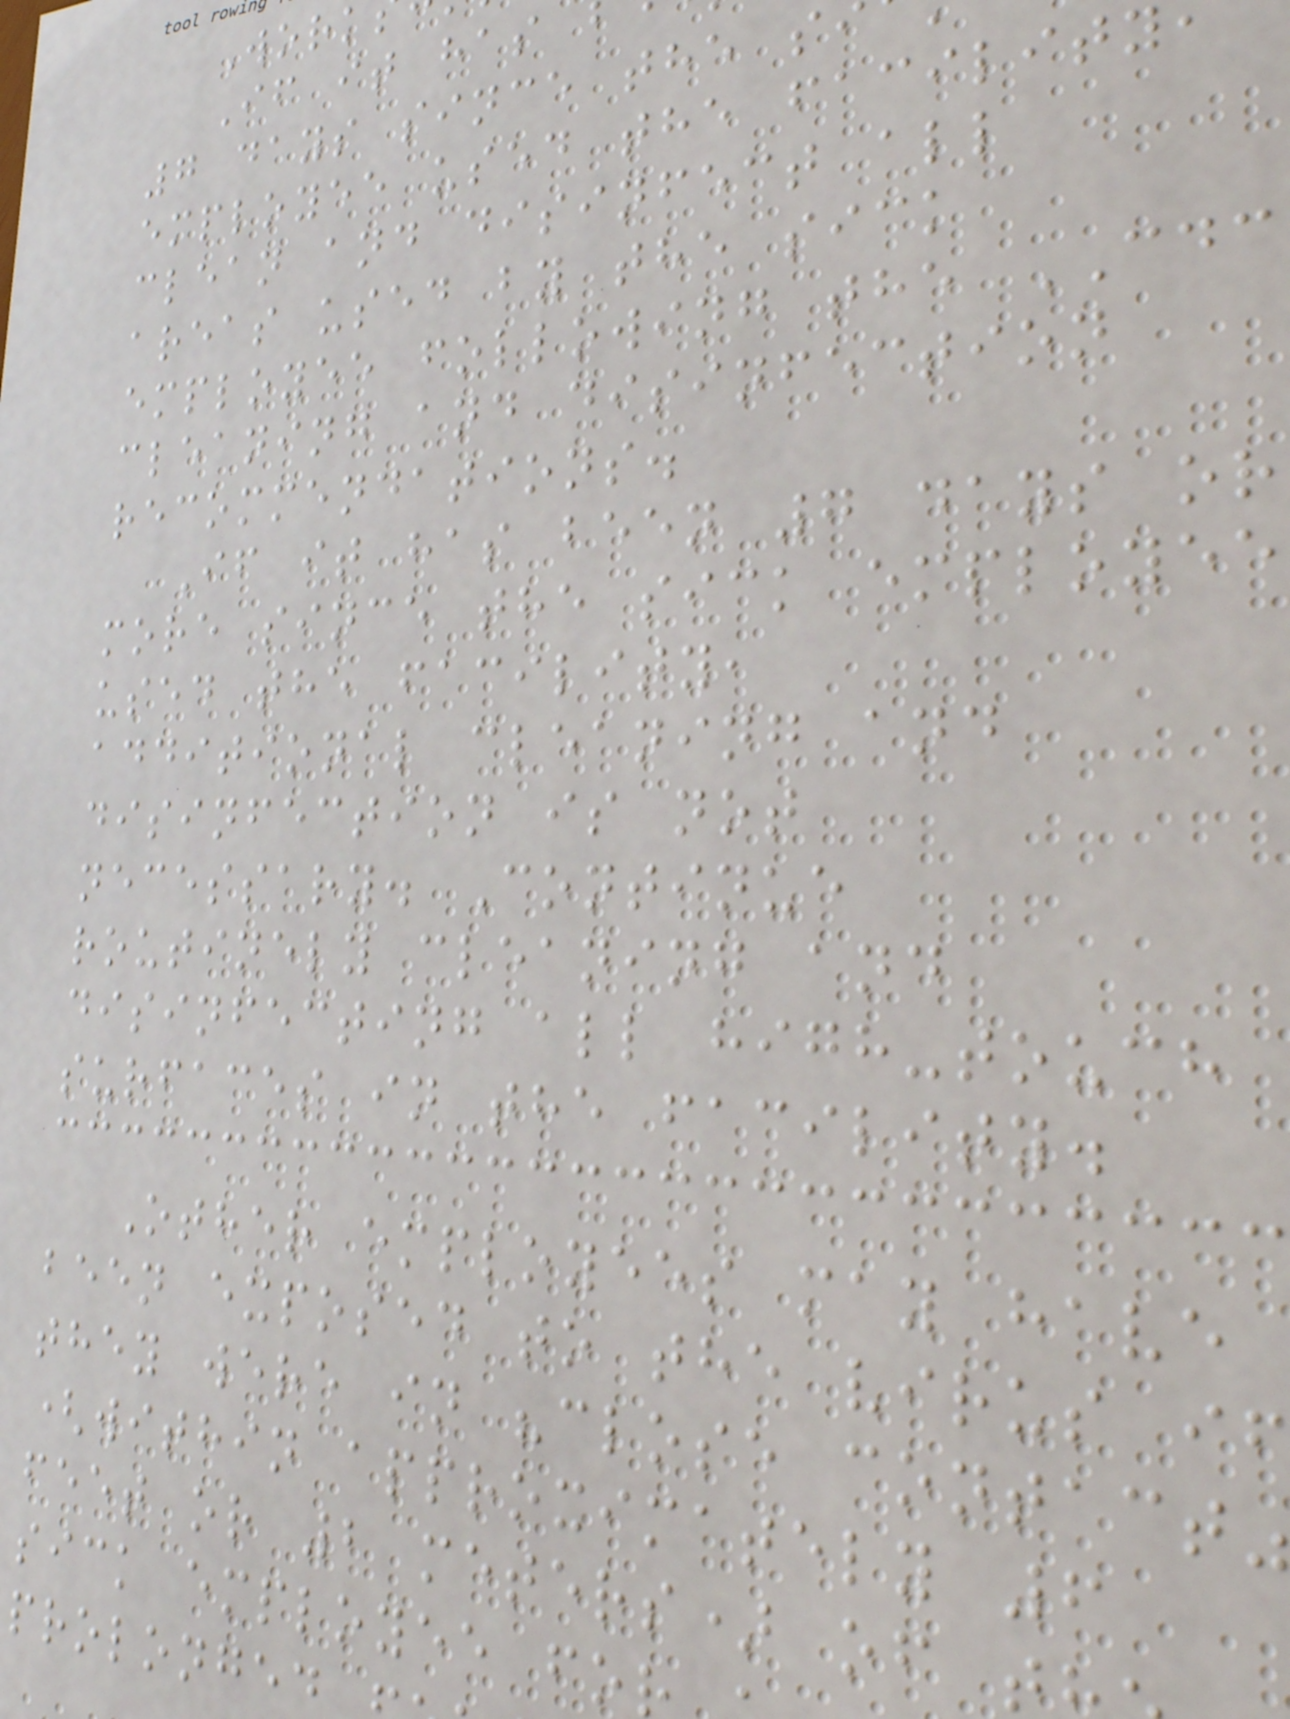Work
If it has
7 days since the s
employee used the facility
clean and disinfect all
areas used by the sick
employee following the CDC
cleaning and disinfection
recommendations.
If it has been 7 days or
more since the sick employee
used the facility,
additional cleaning and
disinfection is not
necessary. Continue
routinely cleaning and
disinfecting all high-touch
surfaces in the facility.
Other employees may have
been exposed to the virus if
they were in "close contact"
(within approximately 6
feet or 2 meters) of t
sick employee fo
prolonged
